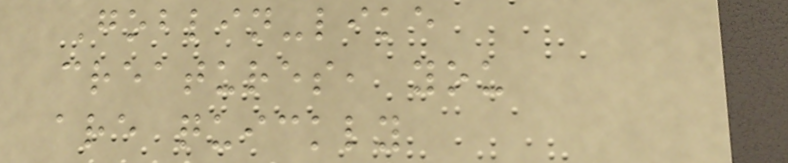Goblin-like
creatures, you
are quickly
